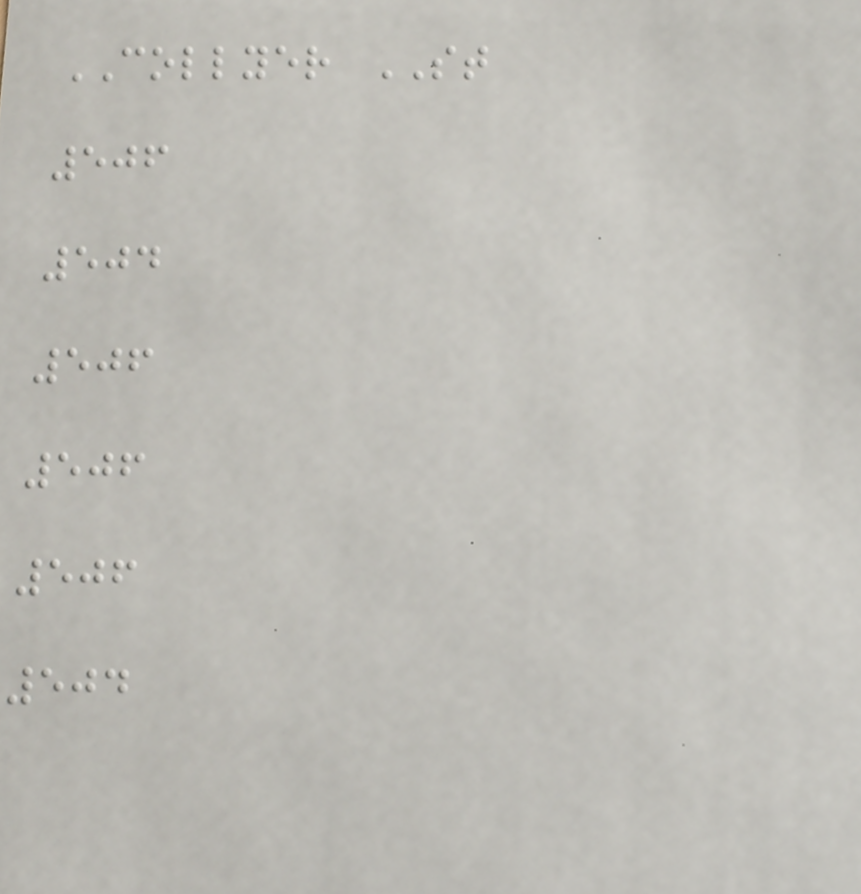COLLYER ST
506
504
506
506
506
504
